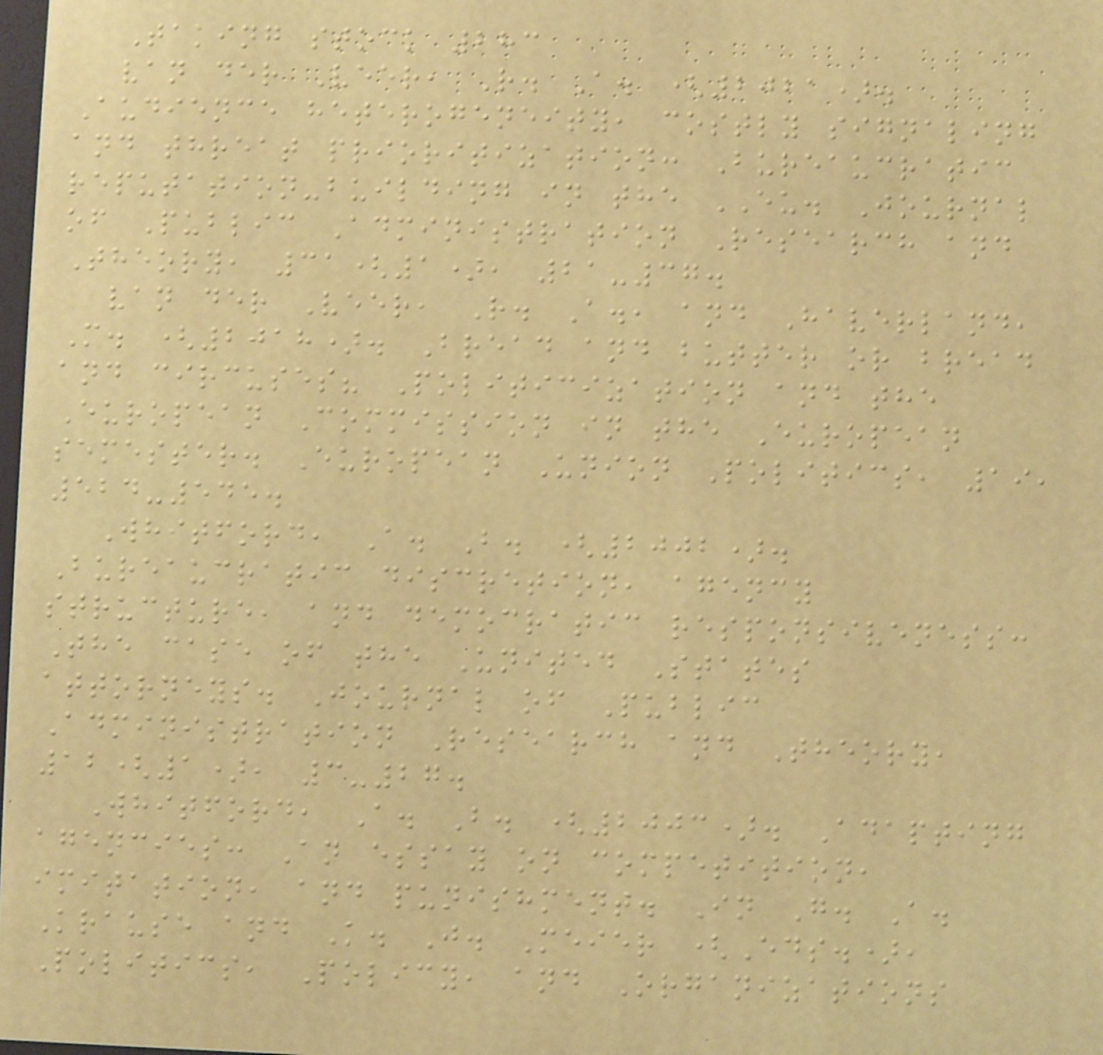Taking stock 283
van der Veer, R. A. (2021).
Audience heterogeneity, costly signaling
and threat prioritization: Bureaucratic
reputation-building in the EU. Journal
of Public Administration Research and
Theory, 31(1), 21-37.
van der Veer, R. A., and Haverland,
M. (2018). Bread and butter or bread
and circuses? Politicization and the
European Commission in the European
semester. European Union Politics, 19,
524-545.
Whitford, A. B. (2002).
Bureaucratic discretion, agency
structure, and democratic responsiveness:
The case of the United States
attorneys. Journal of Public
Administration Research and Theory,
12(1), 3-27.
Whitford, A. B. (2003). Adapting
agencies: An essay on competition,
imitation, and punishment. In G. A.
Krause and K. J. Meier (Eds.),
Politics, Policy, and Organizations
